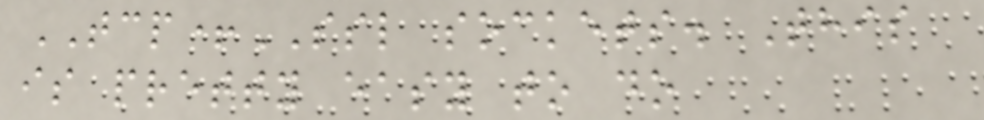TCP+SSL sockets. This
is pretty easy to do
